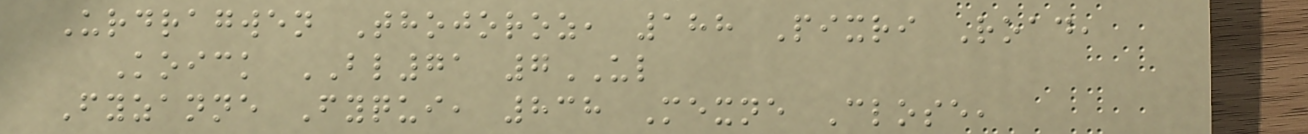Urdragwen Thojoroz, 188 Pixri Road,
Koick BL71 7UL
Fyzanne Fyqui, 838 Mexne Close,
